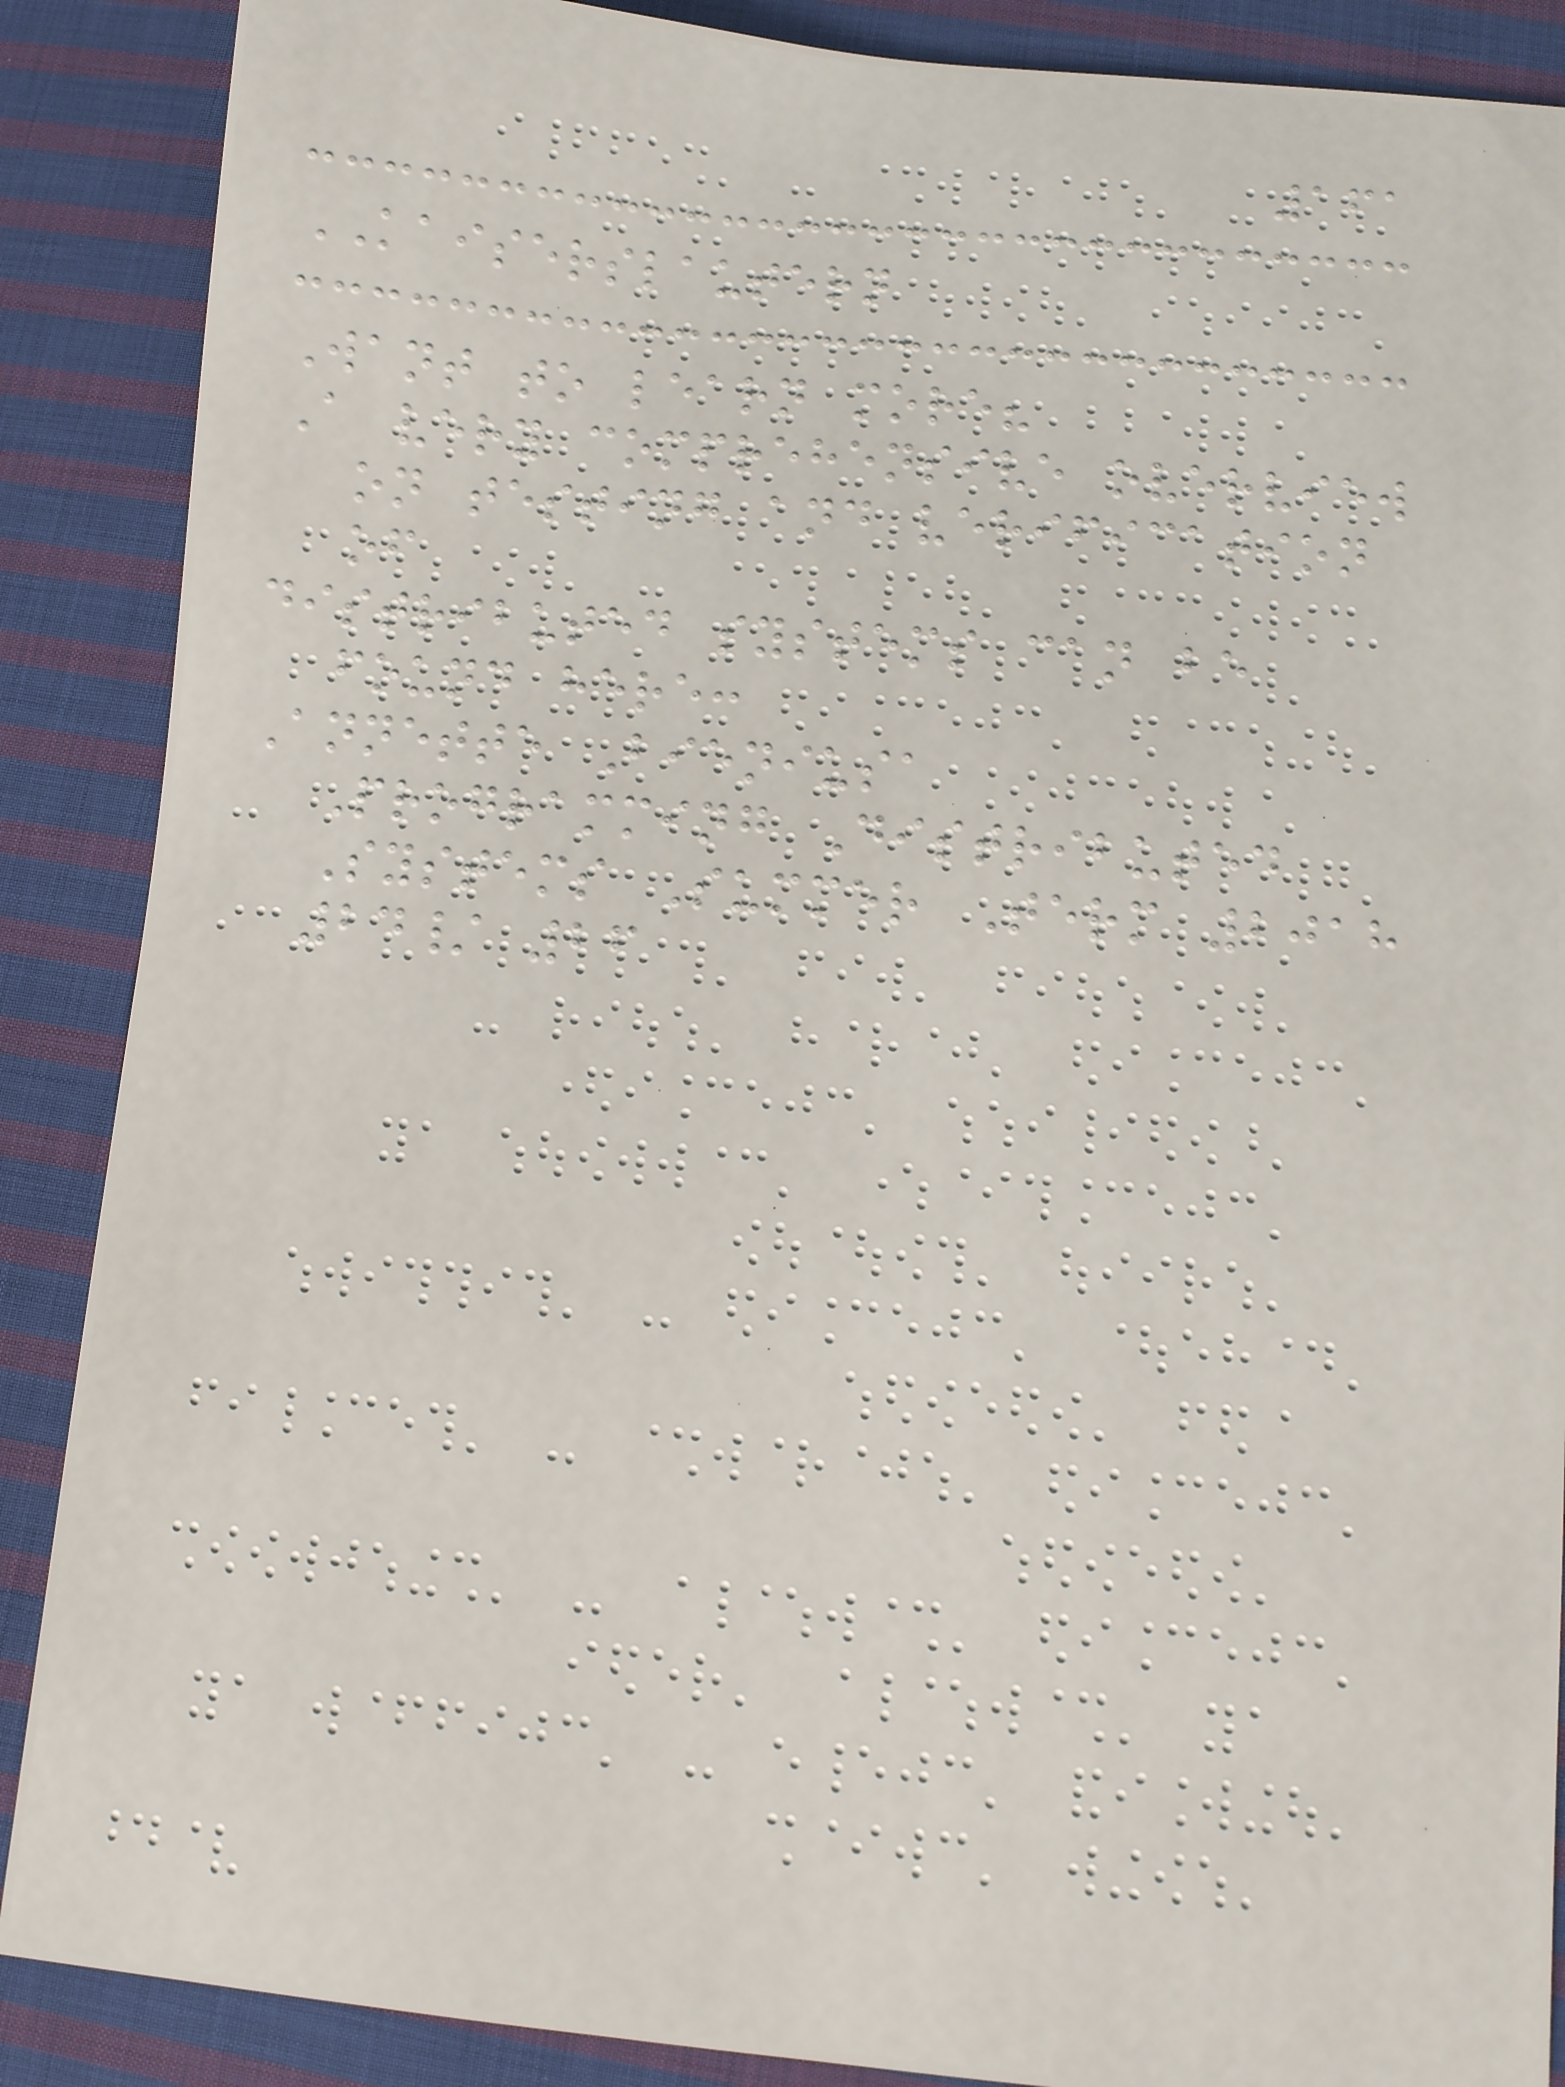161
KAISERSLAUTERN
Want to learn more?
A very comprehensive overview
on testing and verification
of
distributed systems can be
found here:
Annette Bieniusa
Programming Distributed
Systems Summer Term 2018
24/ 26
